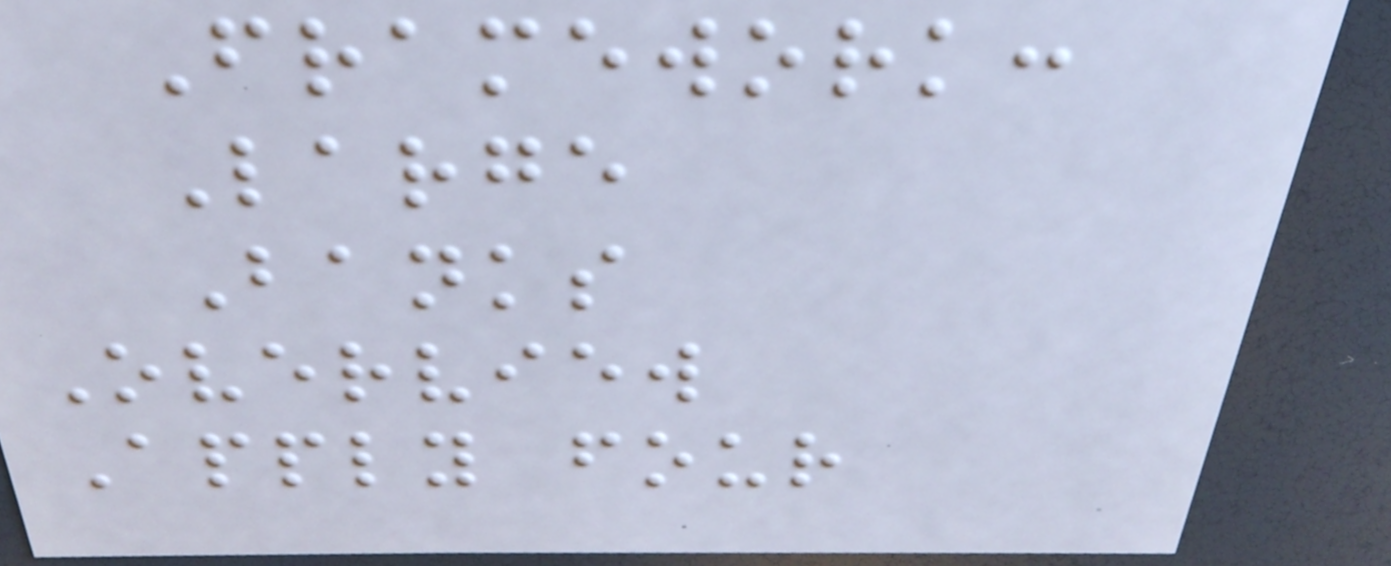Framework:
Large
Banks
Overview
Apply four
